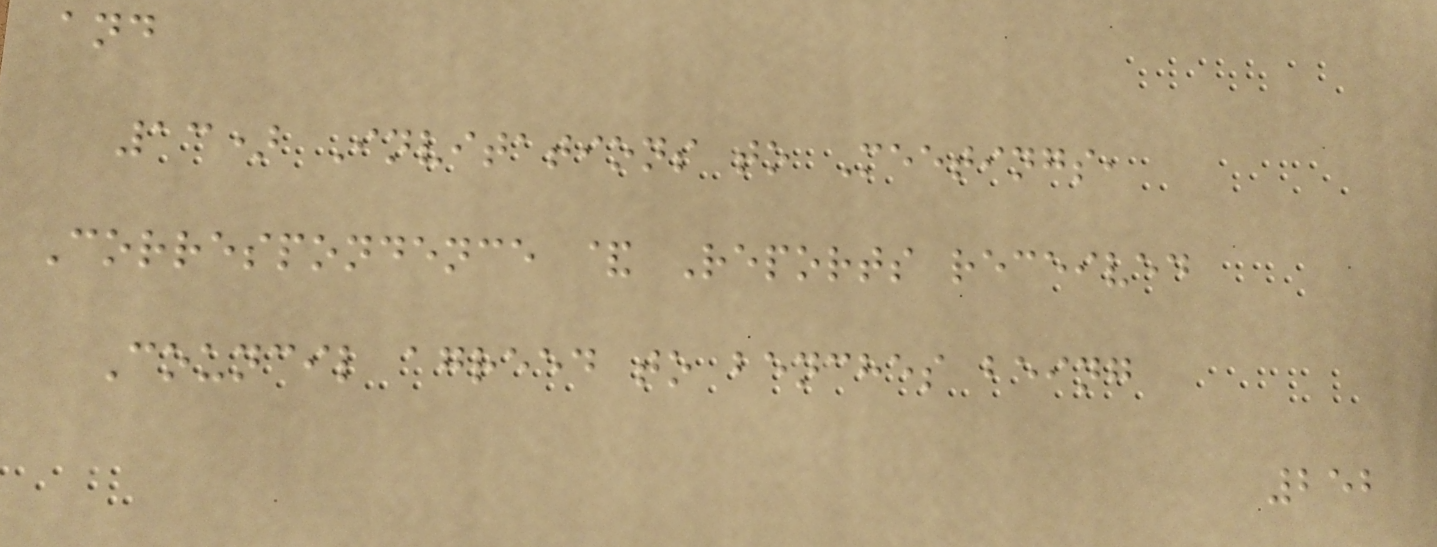and
13) Invitations to Meetings,
Correspondence & Reports received
Council agreed to benches being
252
